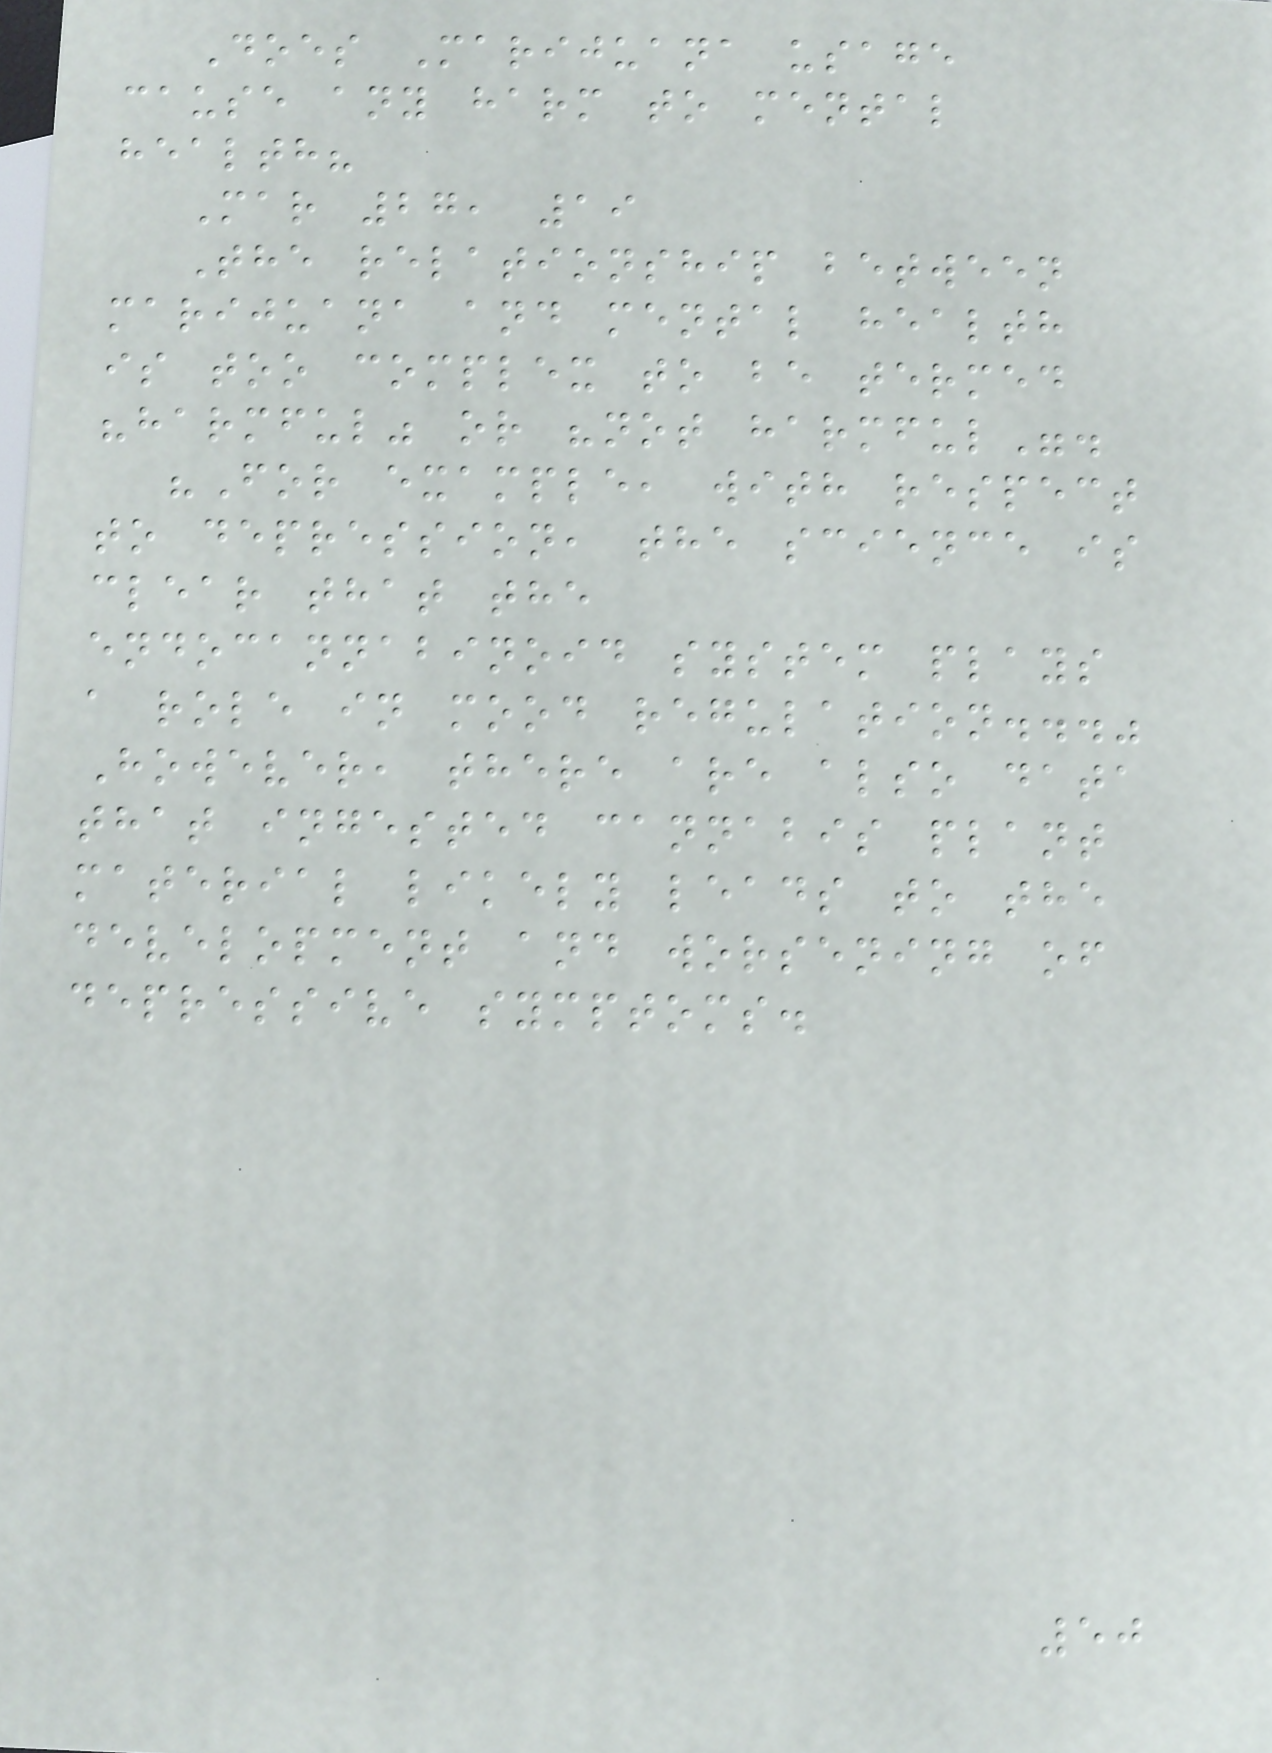Does Marijuana usage
cause any harm to mental
health?
Mar 27, 19
The relationship between
marijuana and mental health
is too complex to be termed
"harmful" or "not harmful".
"For example, with respect
to depression, the science is
clear that the
endocannabinoid system plays
a role in mood regulation..."
However, there are also data
that ingested cannabis plant
material likely leads to the
development and worsening of
depressive symptoms.
50
